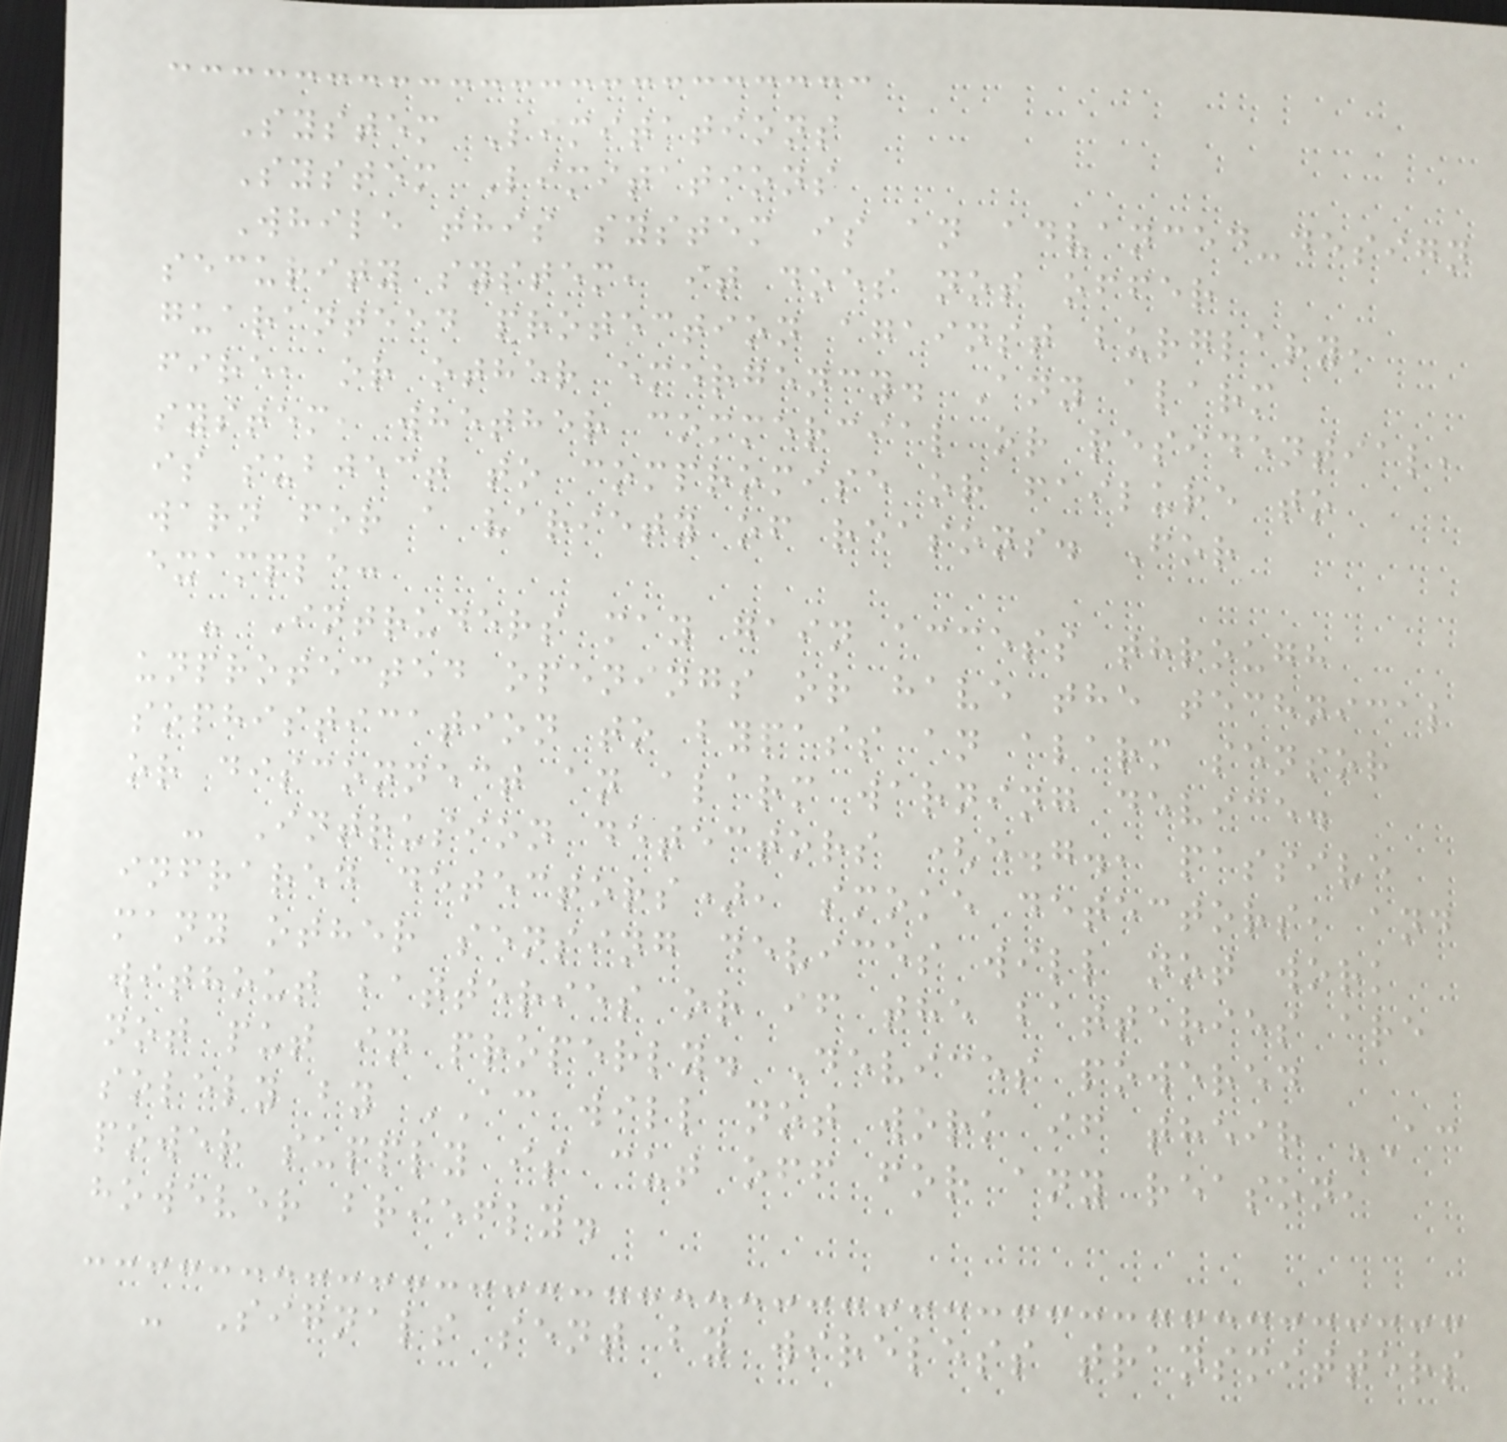System Limitations
System Limitations
While this system is an advanced-design
security system, it does not offer
guaranteed protection against burglary,
fire, or other emergency. Any alarm
system, whether commercial or residential,
is subject to compromise or failure to
warn for a variety of reasons. For
example:
- Intruders may gain access through
unprotected openings or have the technical
sophistication to bypass an alarm sensor
or disconnect an alarm warning device.
- Intrusion detectors (e.g., passive
infrared detectors), smoke detectors, and
many other sensing devices will not work
without batteries or if the batteries are
not put in properly. Devices powered
solely by AC will not work if their AC
power supply is cut off for any reason,
however briefly.
- Signals sent by wireless transmitters
